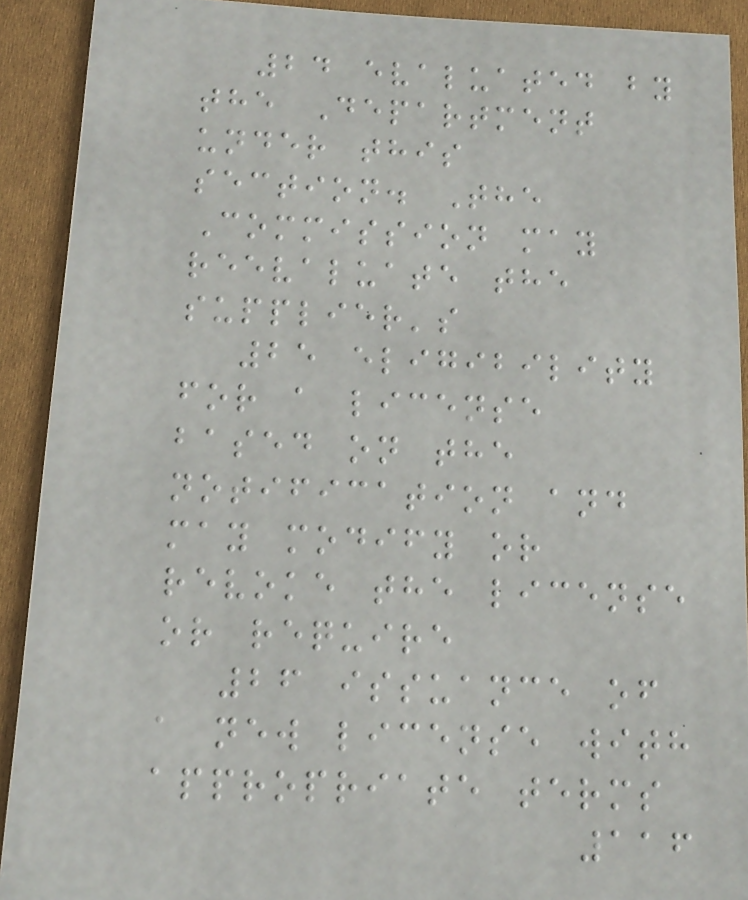24 evaluated by
the Department
under this
section. The
Commission may
reevaluate the
supplier's
25 eligibility
for a license
based on the
notification and
may modify or
revoke the license
or require
26 issuance of
a new license with
appropriate terms
116
